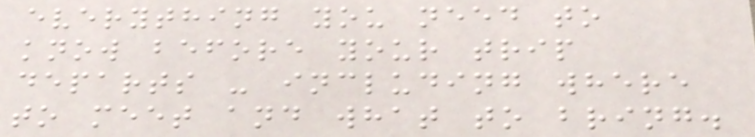everything you need to
know before your trip
departs - including where
to meet and what to bring.
